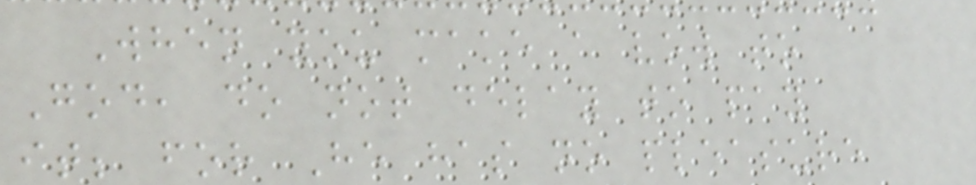When you make a vow to
God, do not delay to pay
it; for He has no pleasure
